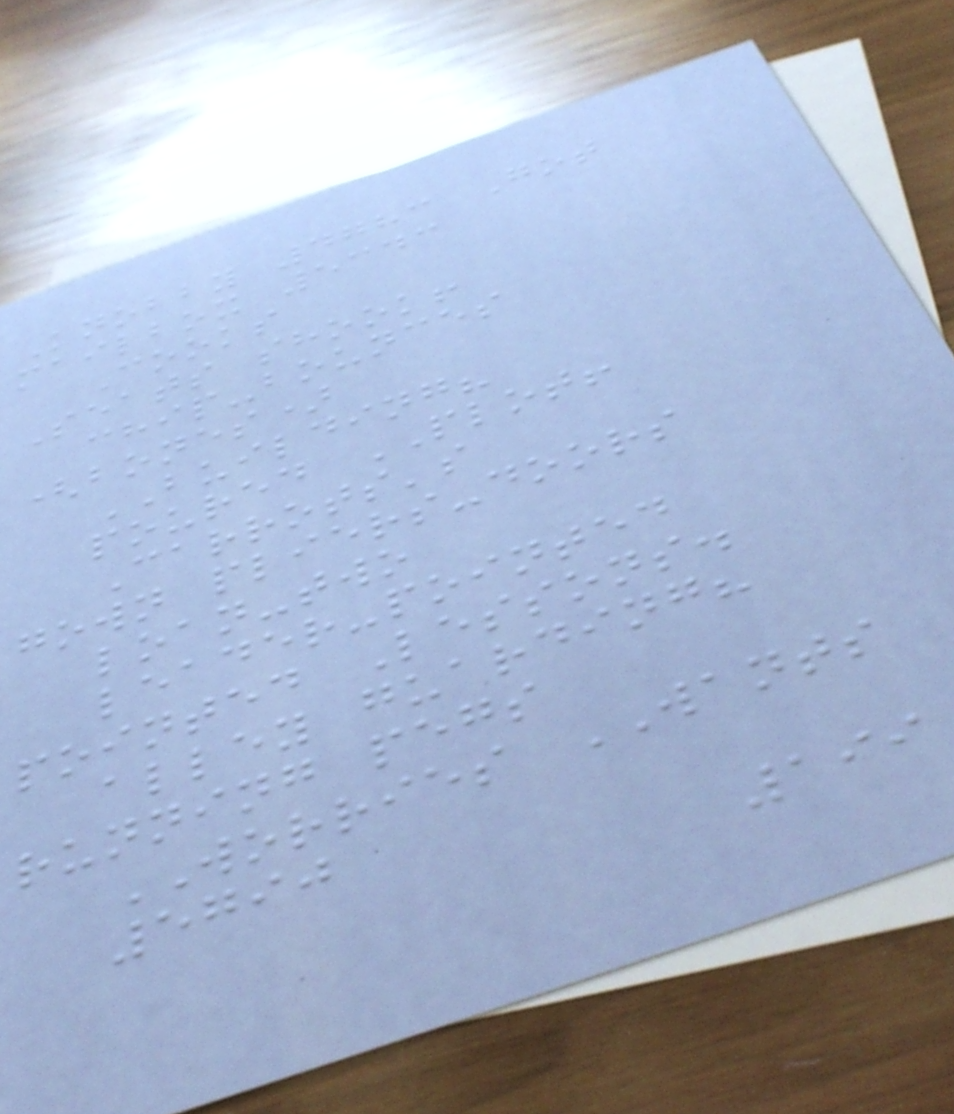Knobby 4783 Got
mailbox 5343
Cooks
Seats shook!
chip-bounces
(bones)
BUILDING?
poured PLOT!
Carrots's
gown pliers-doors
loan-two
leader-pointed
pointed Lessons.
alley guarding?
running pegs
WORRIES WANTS
5790
199
